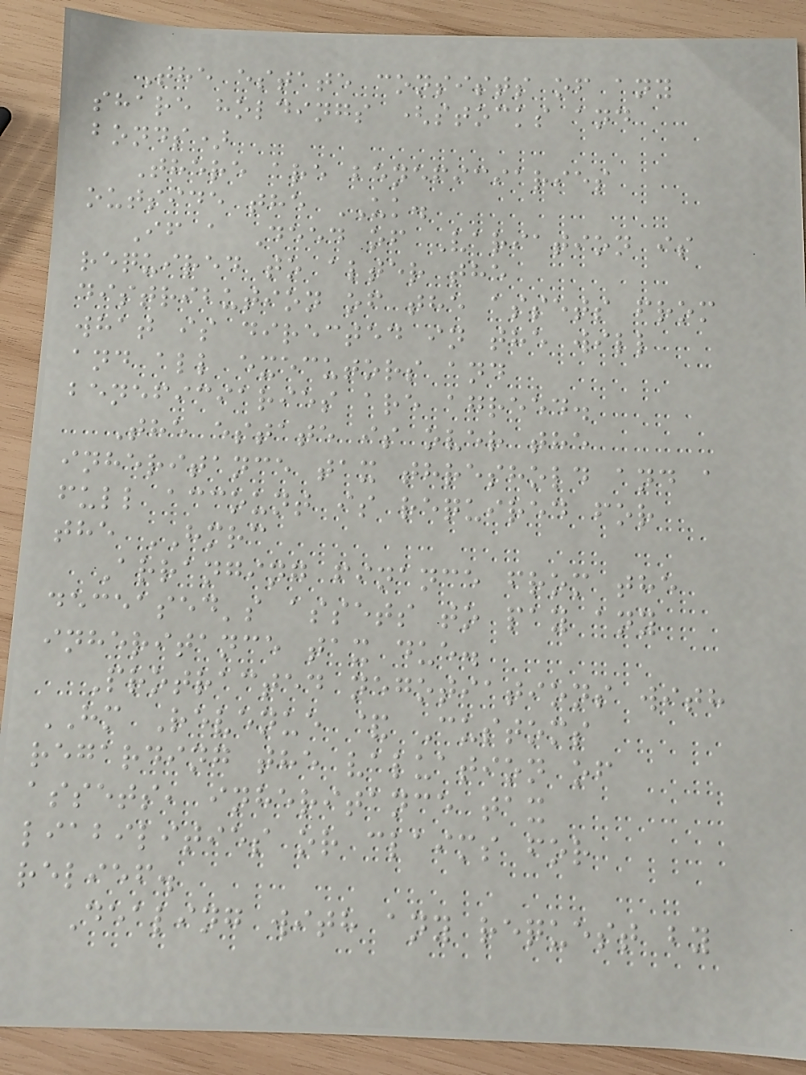The estate consists of any
share holdings (stocks and
bonds)
There are beneficiaries
outside the UK.
If a Deed of Variation is
required to alter the
distribution of the assets from
what is directed in the will
and all executors and
beneficiaries are agreed.
The estate is over the
inheritance tax threshold and a
full account is required for
the HMRC
Arranging finance from the
deceased's assets to pay any
inheritance tax due.
Protracted negotiations with
HM Revenue & Customs
regarding the valuation of
assets, inheritance tax
liabilities or claims for
relief.
Dealing with any request by
